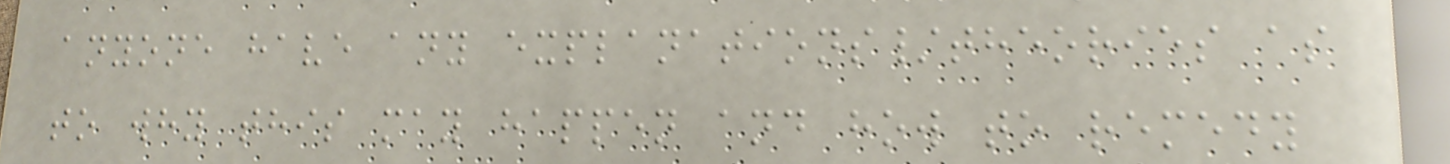anyone have any explanations/theories as
to why this may happen and how to remedy
